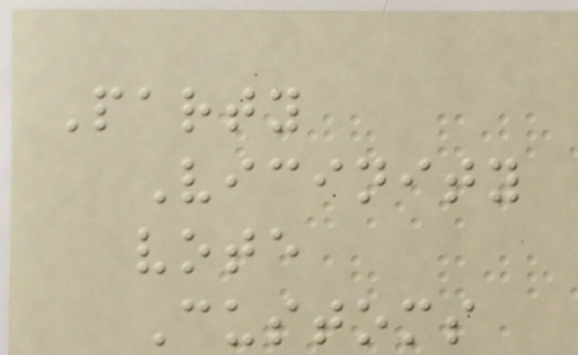Party
Vicinity
vote
Customs
